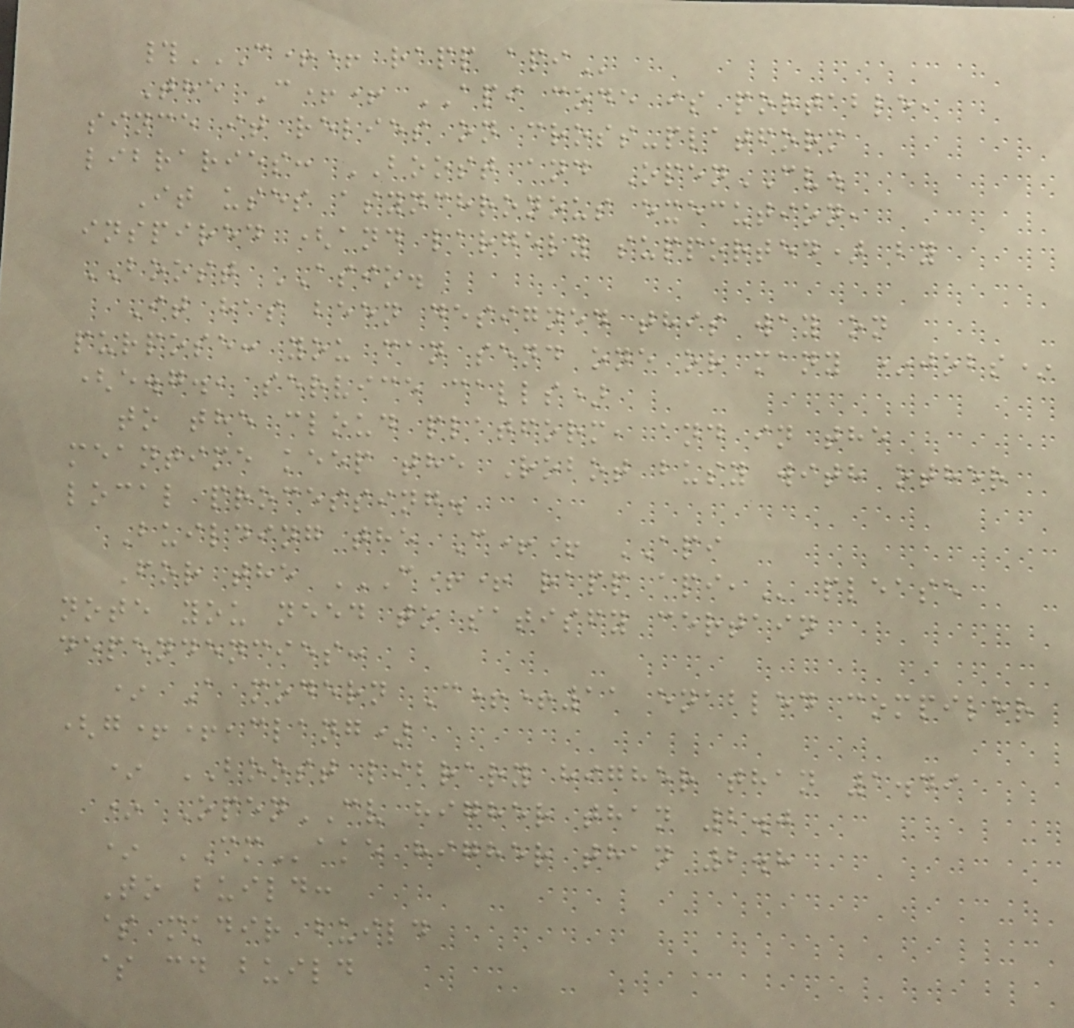#C++ RAPP API
The C++ API code is portable,
since it relies on cross-platform
libraries: BOOST and OpenCV.
It uses asynchronous execution,
inspired (and largely supported) by
BOOST ASIO.
It has been designed this way on
purpose: you can send one or many *jobs*
(e.g., service calls)
to the cloud platform, and in the
meantime keep the Robot busy with other
local processing.
Building the C++ API
For the C++ RAPP API, please
note you need to satisfy certain
dependencies:
* A modern C++11 enabled compiler
(g++,clang)
* BOOST library higher than 1.49
* OpenCV higher than 2.0
* CMake higher than 2.8
To build:
$ mkdir build
$ cd build
